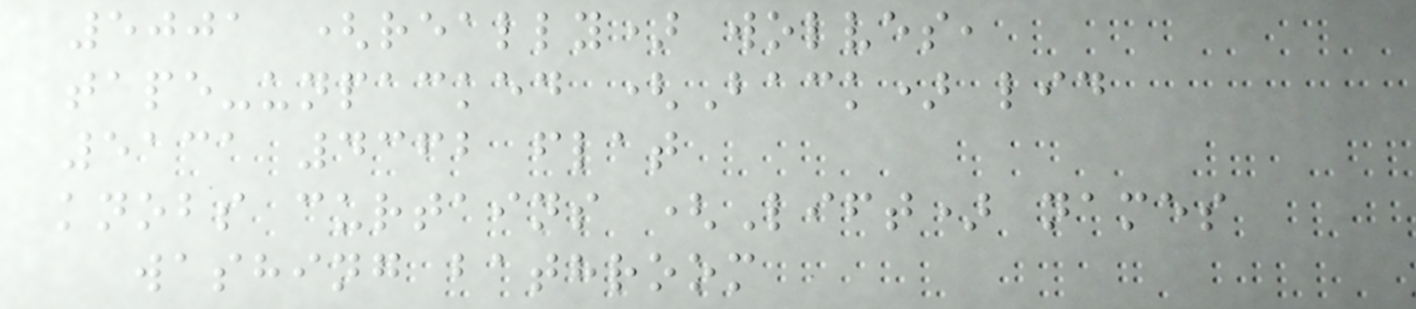5001 (really) wolves,
tape-unpacked (Back) lid
5131 4362 flat
knobs curtains (Lift) names
washing bathroom
